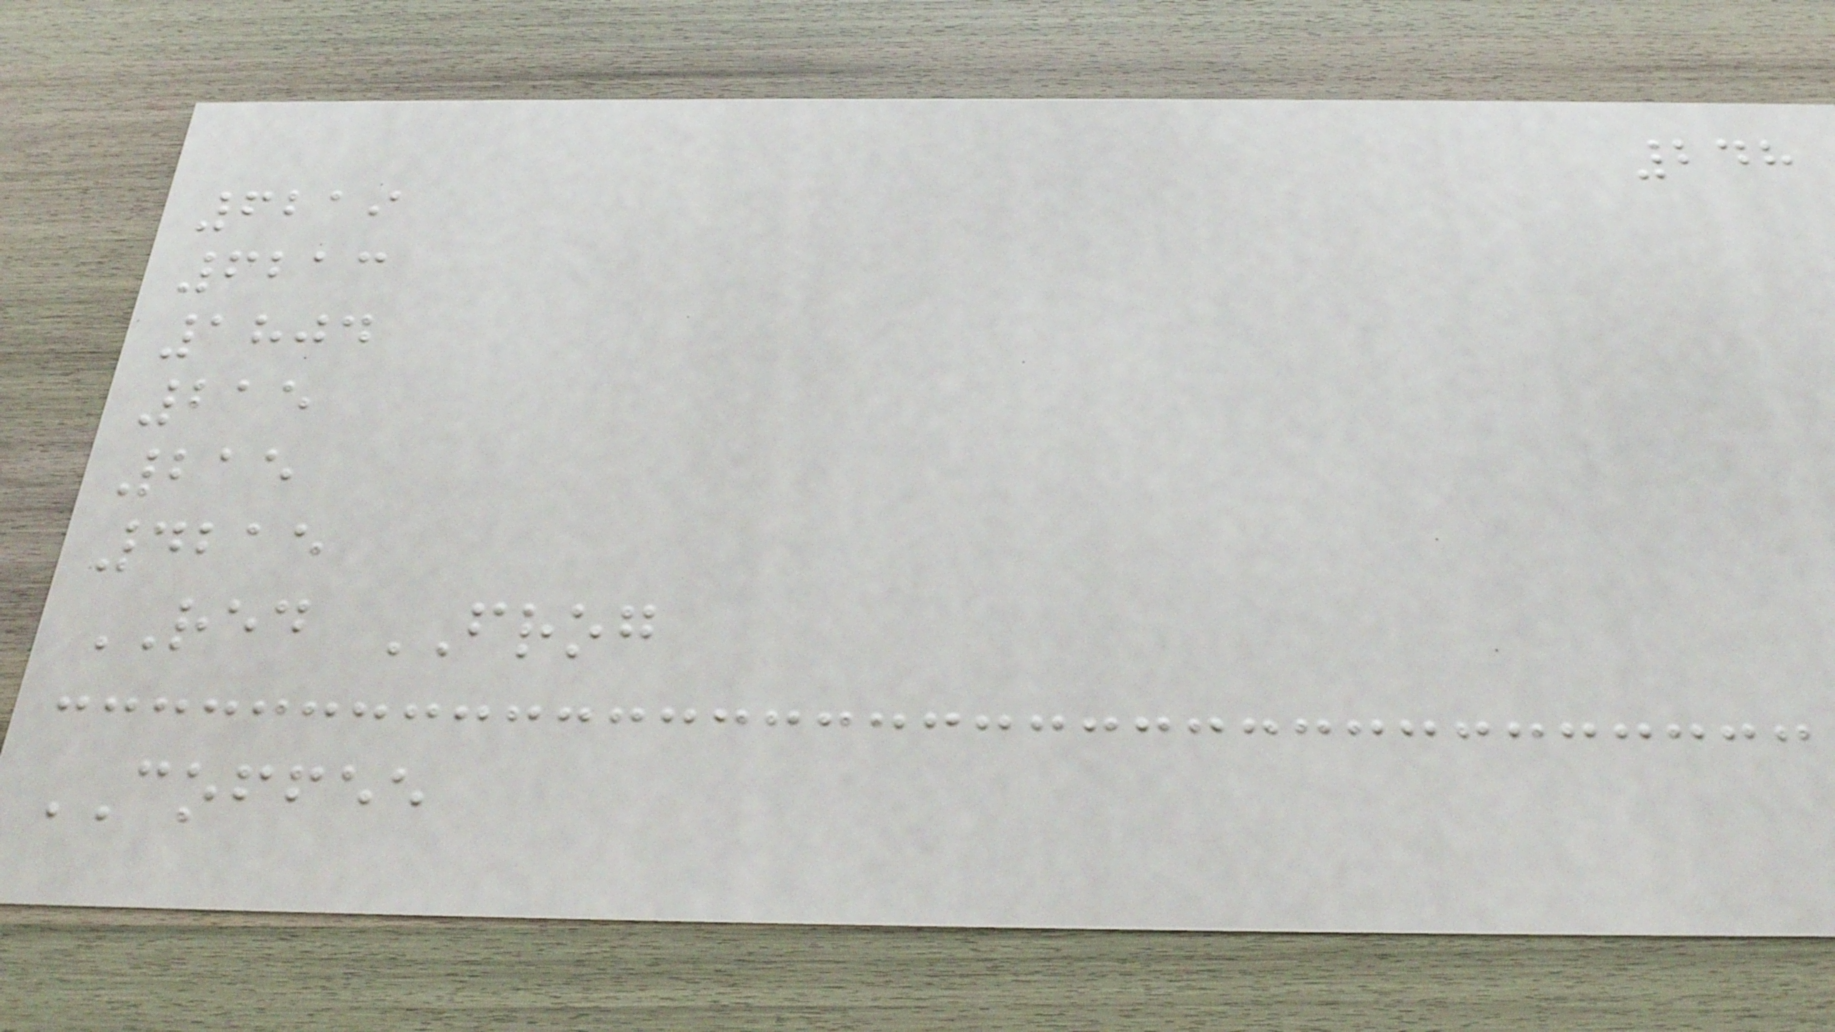248
6219
6213
1804
215
215
4215
RED FROG
COFFEE
